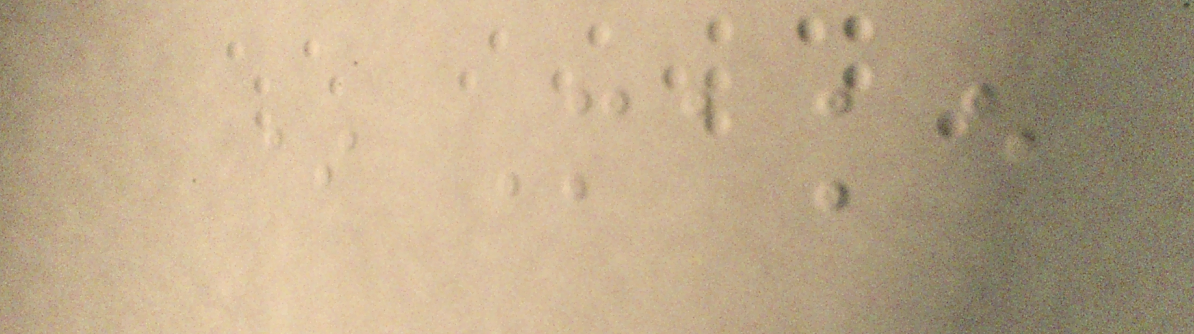* Make
